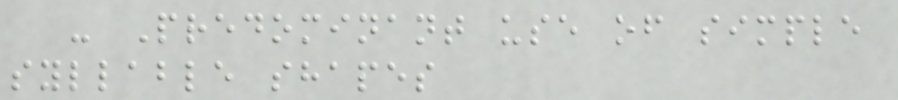- Predominant use of simple
syllable shapes
